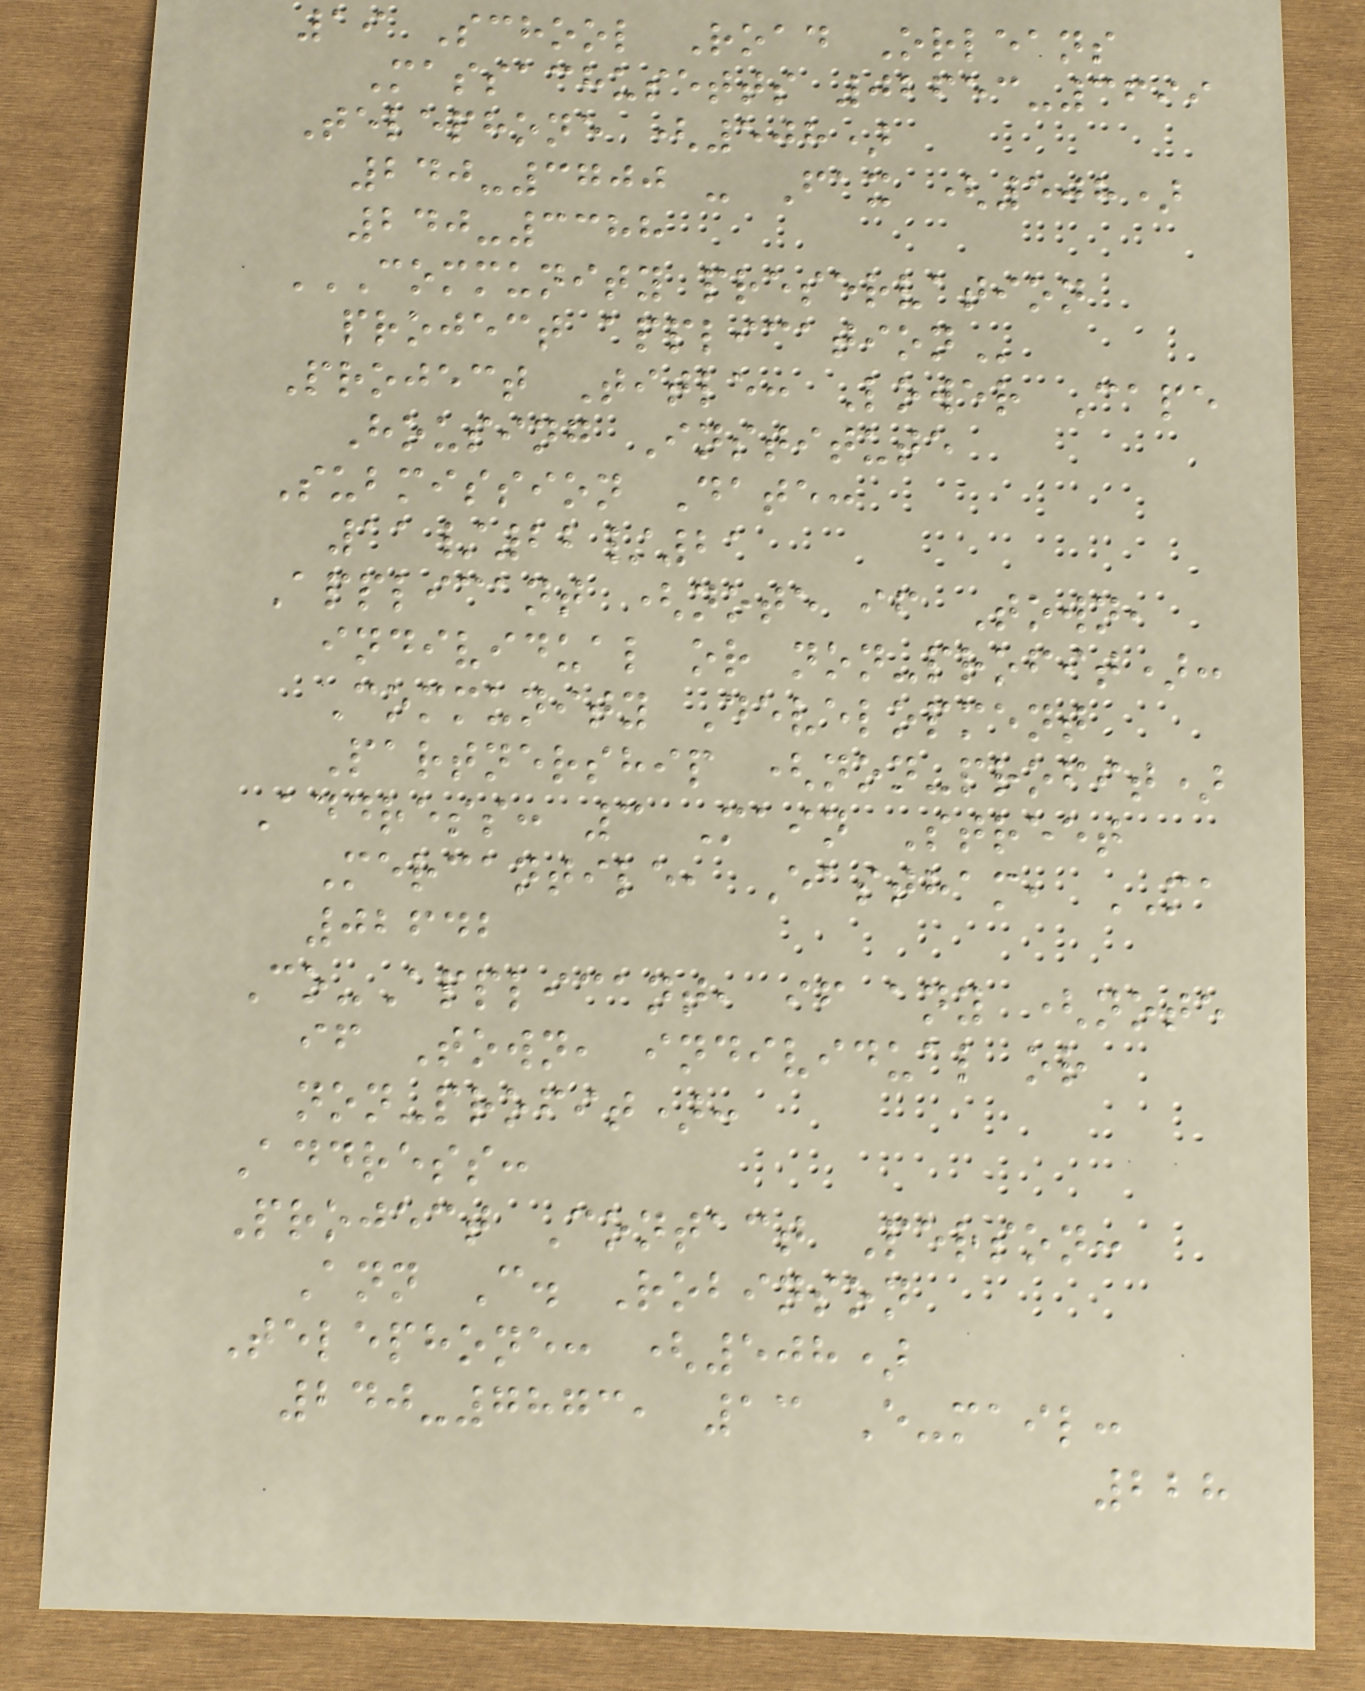19 School Road Orleans
Massachusetts 02653-3699
Telephone (508)
240-3700 - Fax (508)
240-3388
COMMUNITY PRESERVATION
PROJECT APPLICATION
Project Title: Lower Cape
Housing Institute
Submission Date:
11/22/21
Applicant (note if Town,
individual or non-profit):
Community Development
Partnership (non-profit)
Address: 3 Main Street
Mercantile, Eastham, MA
02642
Co-Applicant, if any (note
if Town, individual or
non-profit):
Address:
Project Contact Person:
Ann C. Robinson
Telephone: (508)
240-7873, 13 E-mail:
228
